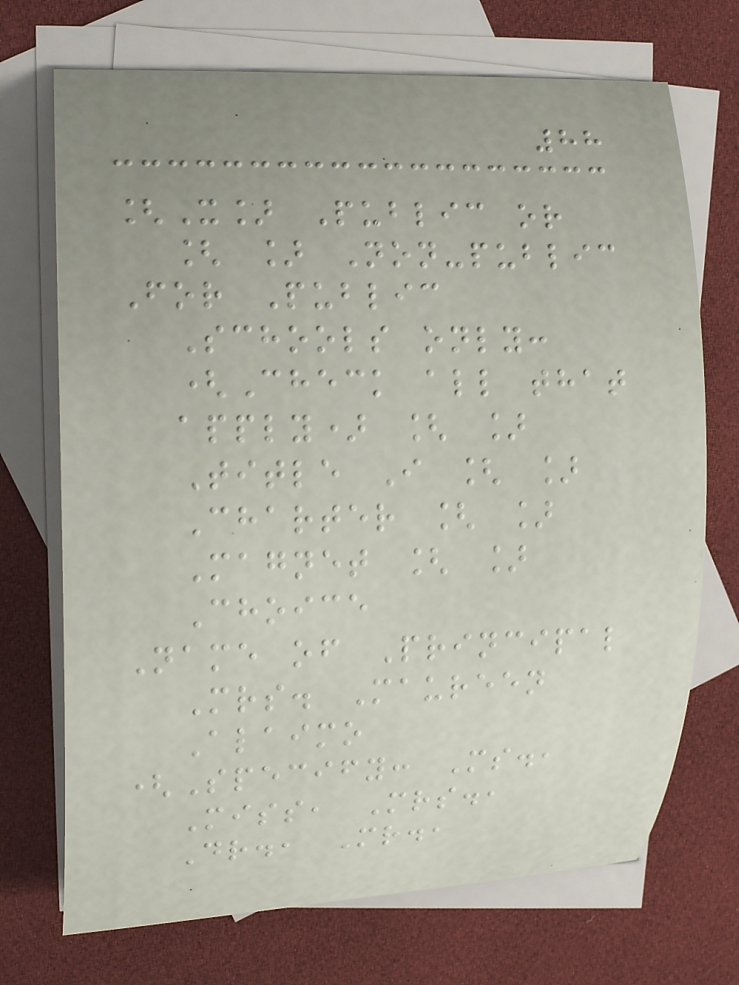88
[X] Public or
[ ] Non-public
For Public
Schools only:
(Check all that
apply) [ ]
Title I [ ]
Charter [ ]
Magnet [ ]
Choice
Name of Principal
Mrs. Maureen
Alaimo
(Specify: Ms.,
Miss, Mrs.,
Dr., Mr.,
